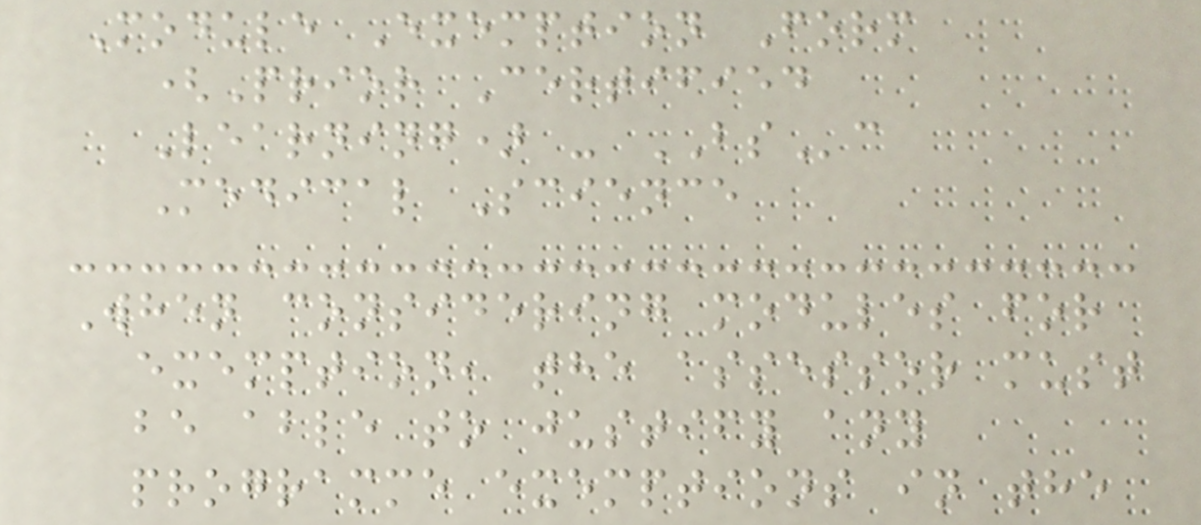Module Exemption Form
(Prior Certified
Learning) - BSc
Medical Science
When considering modules for
exemption, the assessor must
be able to justify any
programme exemptions in the
